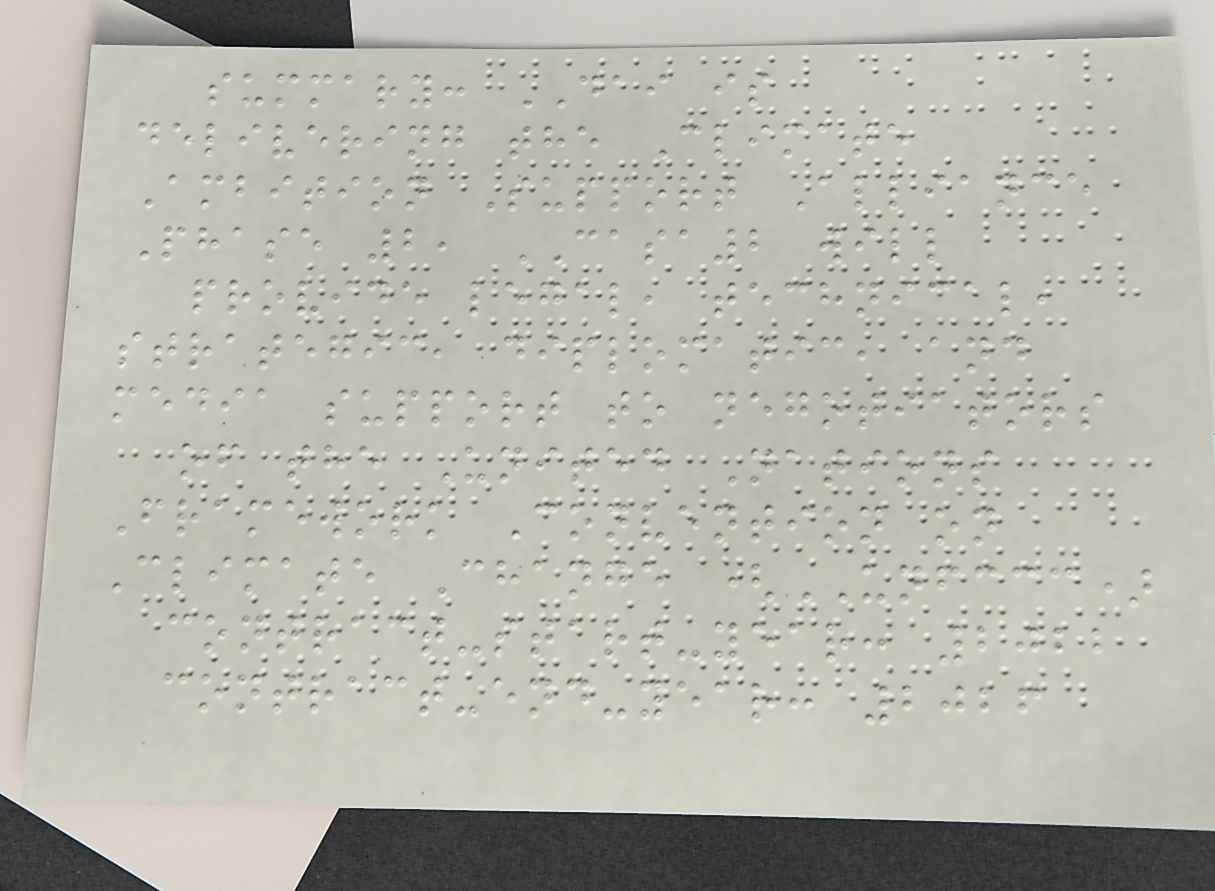summary: DAI is
delivering the Climate
Ambition Support Alliance
Phase 2, CASA2 will
provide legal, technical,
strategic, diplomatic, and
media support to negotiators
of the United Nations
Framework Convention on
Climate Change (UNFCCC)
contract-start-year: 2022
contract-end-year: 2026
